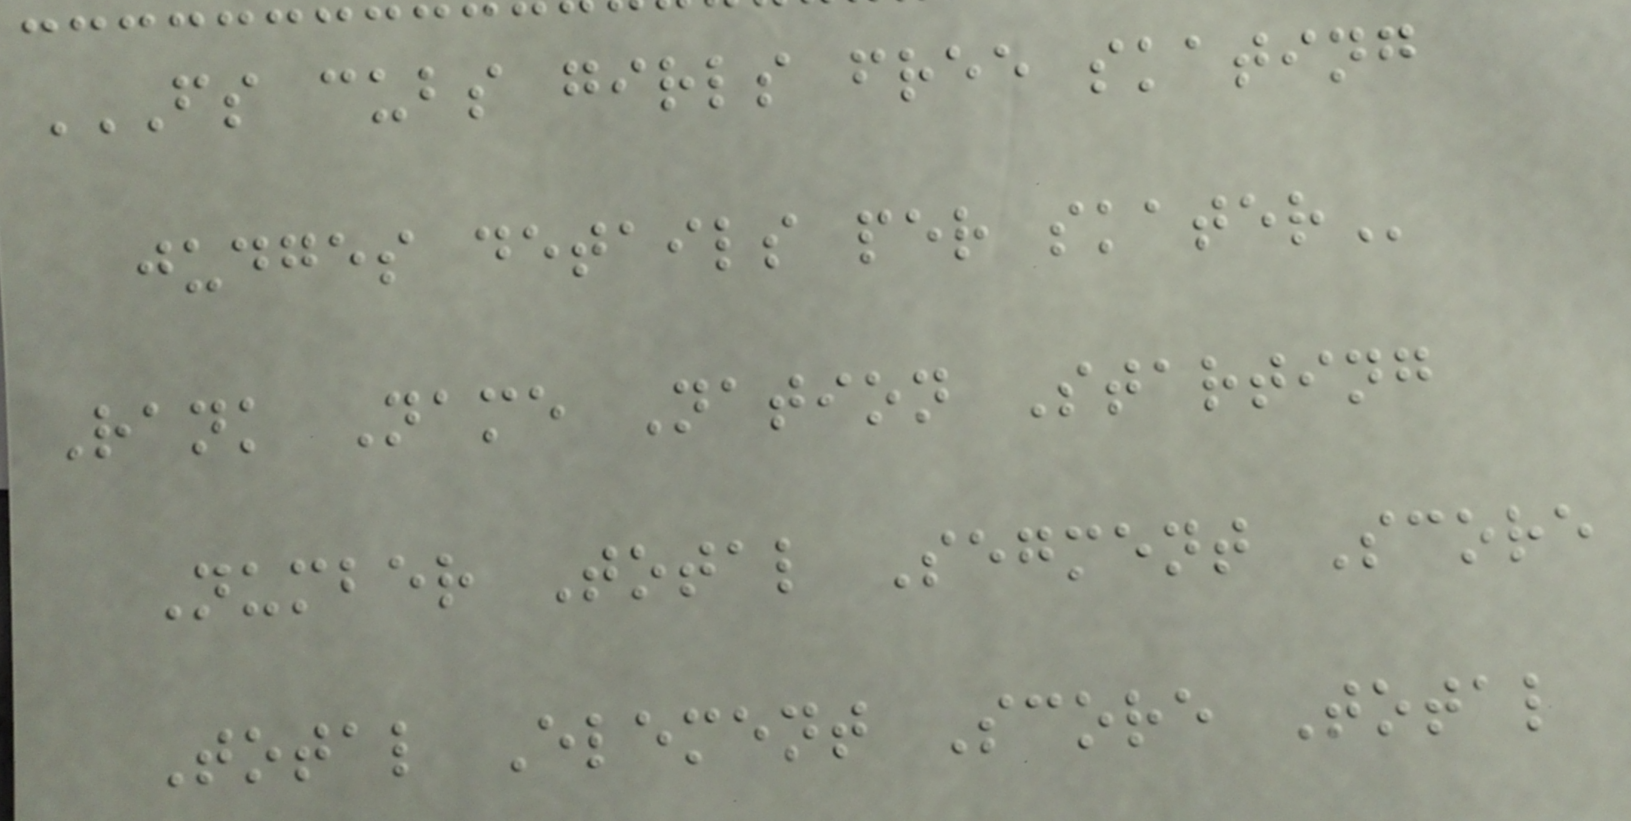FS CUBS GIRLS FREE SKATING
JUDGES DETAILS PER SKATER
Rank Name Nation Starting
Number Total Segment Score
Total Element Score Total
